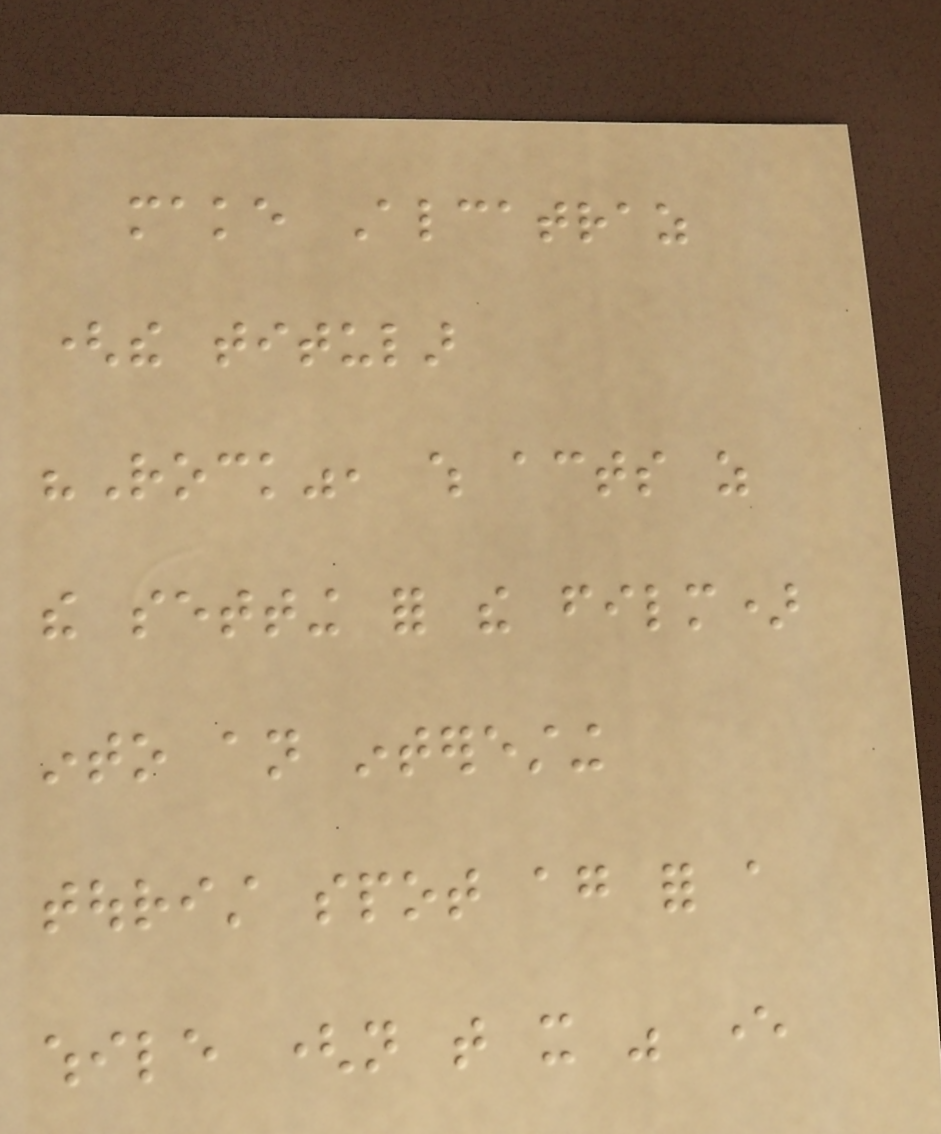make Alcatraz
(the titular
"Rock", which acts as
the setting for the film)
into an interesting
tourist spot again for a
while (not that it was ever
